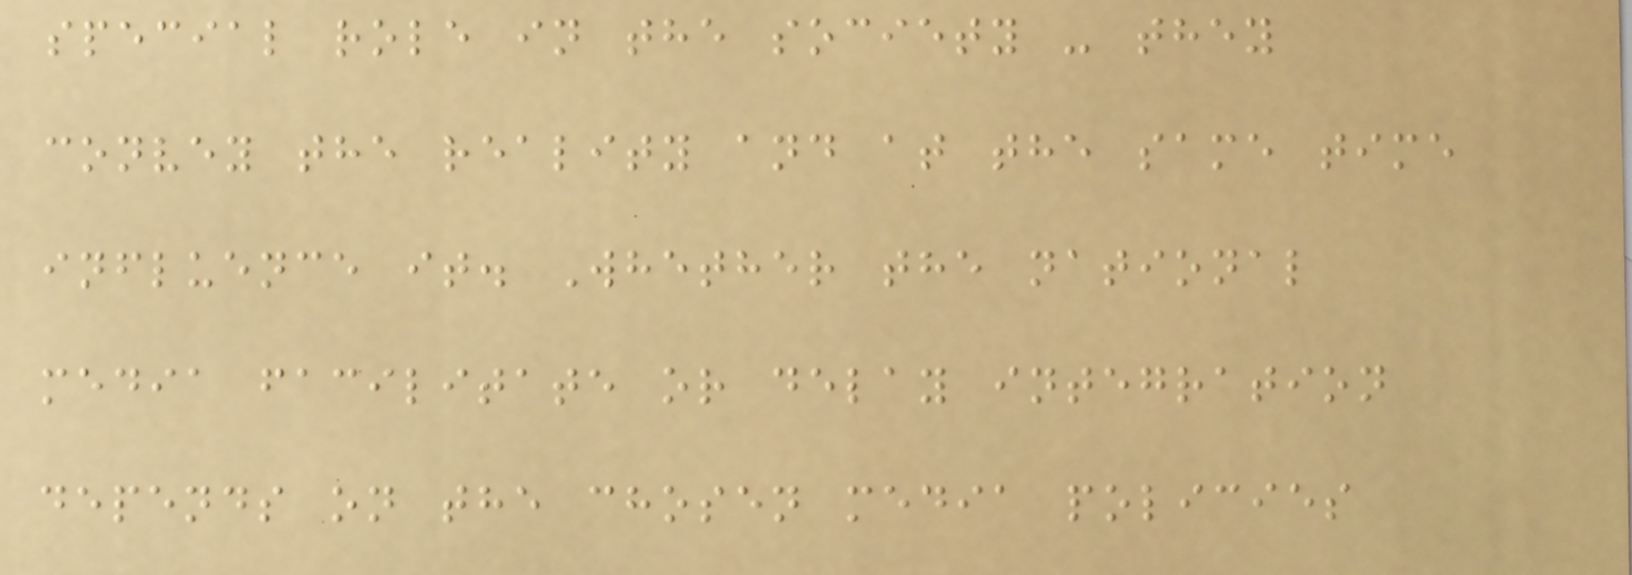special role in the society - they
convey the reality and at the same time
influence it. Whether the national
media facilitate or delay integration
depends on the chosen media policies
